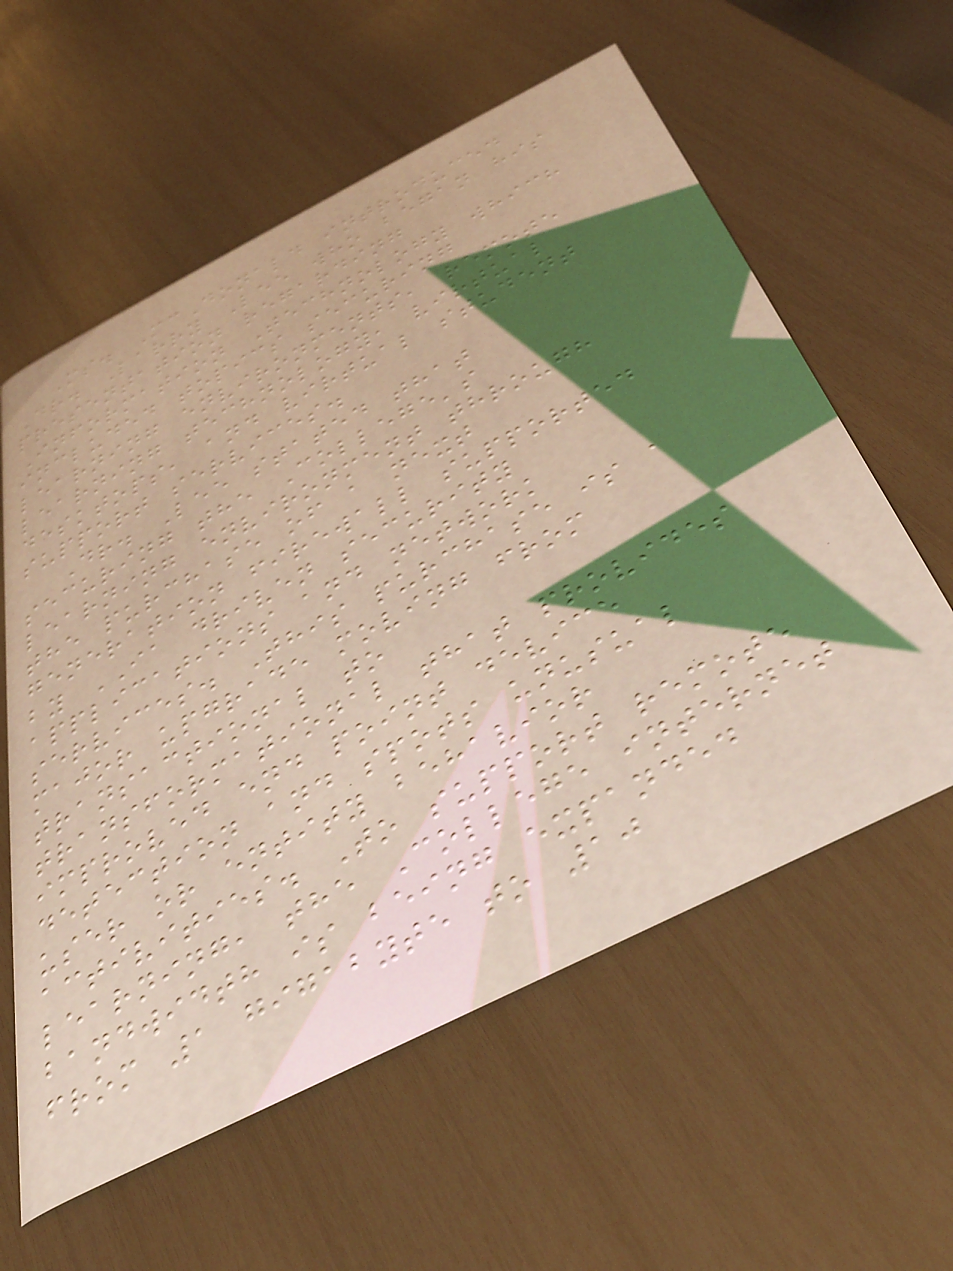Ms. McDonald introduced
Dr. Larry Lee who began his
presentation regarding
Information Technology which
included topics securing
learning environments, remote
learning technology, virtual
desktops, and virtual student
support services.
Dr. Lee stated that
securing the College's
learning environment through
the purchase of a next
generation firewall supported
by IA driven security
applications and network
services. This purchase is a
major upgrade moving from
transactional to
transformational that provides
improved end point device
detection and spots unusual
user or entity behavior
activities. To support remote
learning, the College internet
bandwidth is being expanded
from 1 gigabyte to 10
